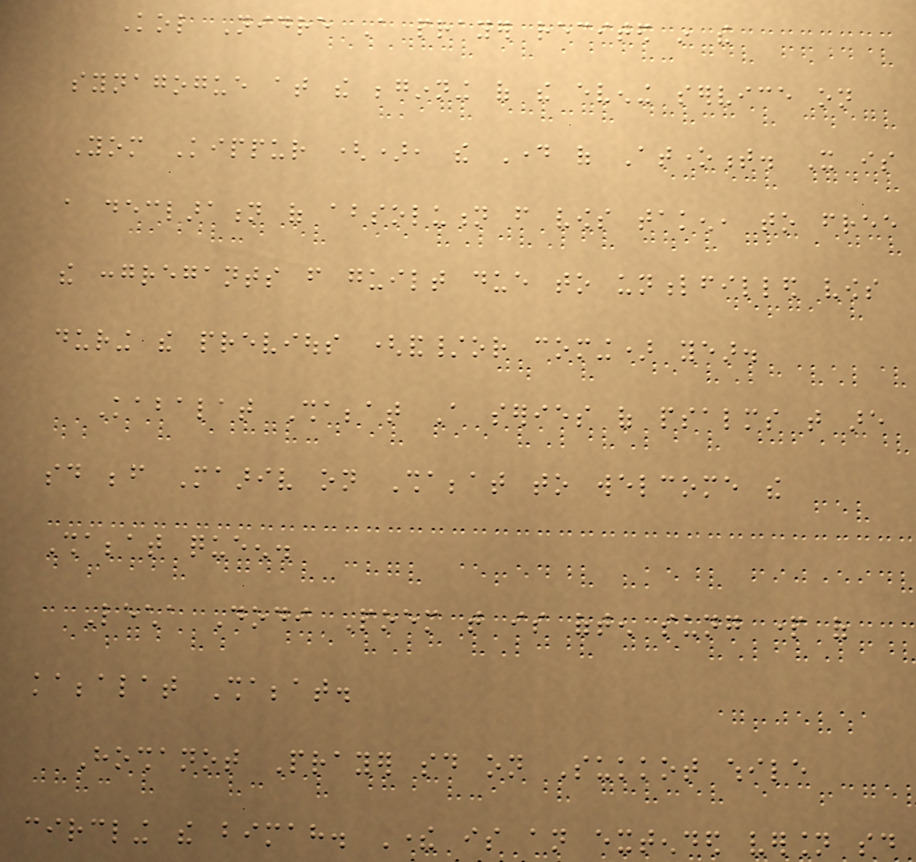Kol Nidre A prayer recited in the
synagogue at the beginning of the evening service on
Yom Kippur (), the Day of Atonement. It is
a declaration of absolution from vows taken, to free
the congregants from guilt due to unfulfilled vows
during the previous (and/or coming) year.
Kabalat Shabbat A series of psalms that are
said before Maariv on Shabbat to welcome the
Shabbat queen.
Lecha Dodi Poem that is often sung part of
kabbalat Shabbat.
Hoshanot Prayer said on Sukkot while
circling the bimah. There is an extended version said
